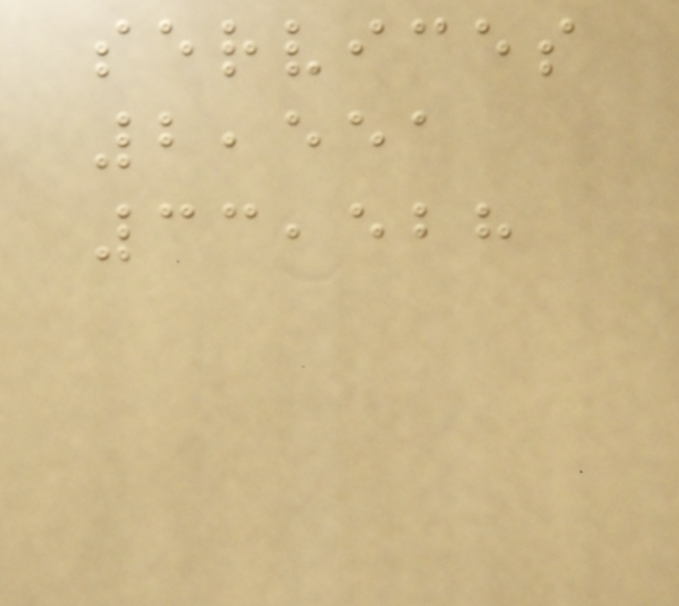services
2,551
33,528
